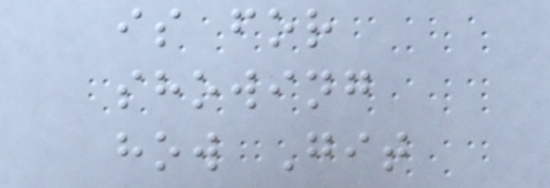is for
showing
how Git
